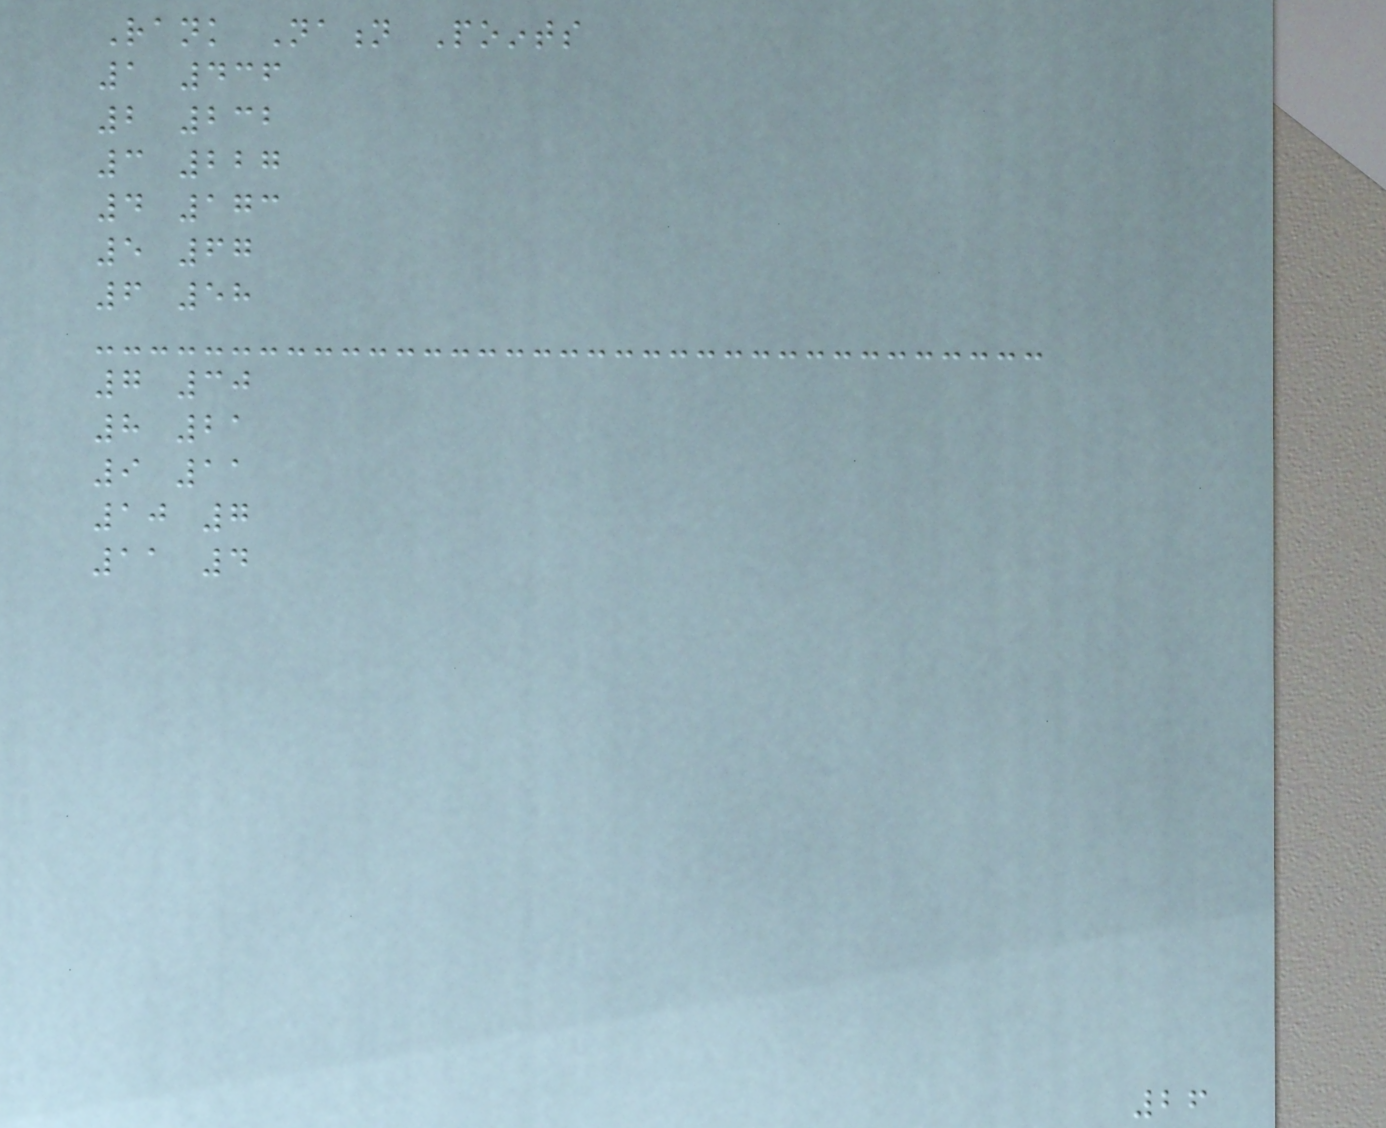Rank Nation Points
1 436
2 232
3 227
4 173
5 67
6 58
7 30
8 21
9 11
10 7
11 4
26
